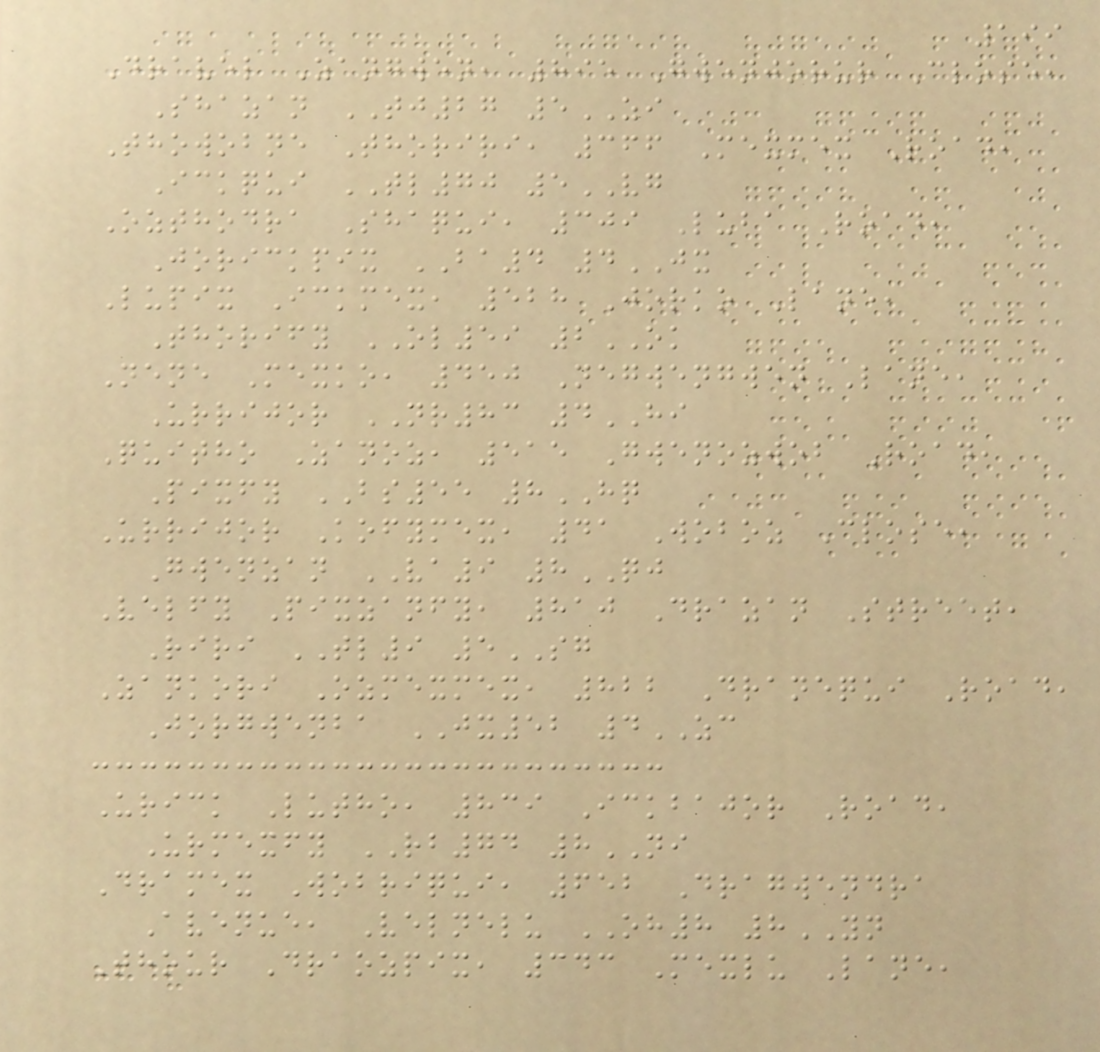199
Dravel Zangwen, 895 Gwenjorur Close,
Shazan TJ27 5ZI
Thowobne Thoriri, 366 Mexmex Road,
Ickqui TL70 5VG
Ozthodra Shaqui, 309 Luba Road,
Jorickpix BA4 4JX
Lupix Ickmex, 528 Jorko Lane,
Thorify OL59 2OK
Nene Mexko, 450 Negwengwen Lane,
Urrijor NR83 4HI
Quitho Zanoz, 515 Gwenozwob Road,
Pixfy BS55 8HQ
Urrijor Kofymex, 41 Woboz Close,
Gwenzan VA9 8QJ
Velfy Pixzanfy, 810 Drazan Street,
Riri TL9 5SG
Zankori Ozmexmex, 822 Dranequi Road,
Jorgwenba JX52 4ZC
Urick Lutho, 839 Ickbajor Road,
Urmexfy RB74 8NI
Dramex Wobriqui, 652 Dragwendra
Avenue, Velnelu OH8 8YN
Thour Draozpix, 343 Mexlu Lane,
